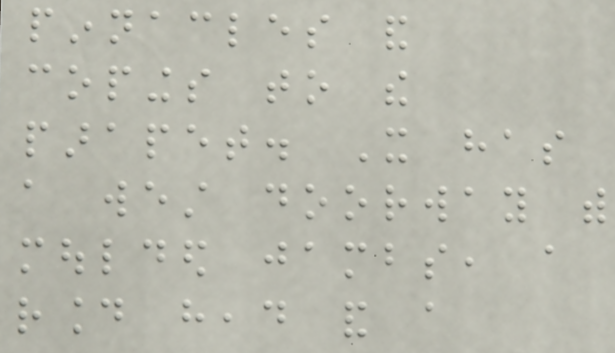pinnacles and
copings to the
parapet. It has
a west doorway with
moulded jambs, a
round head and a
